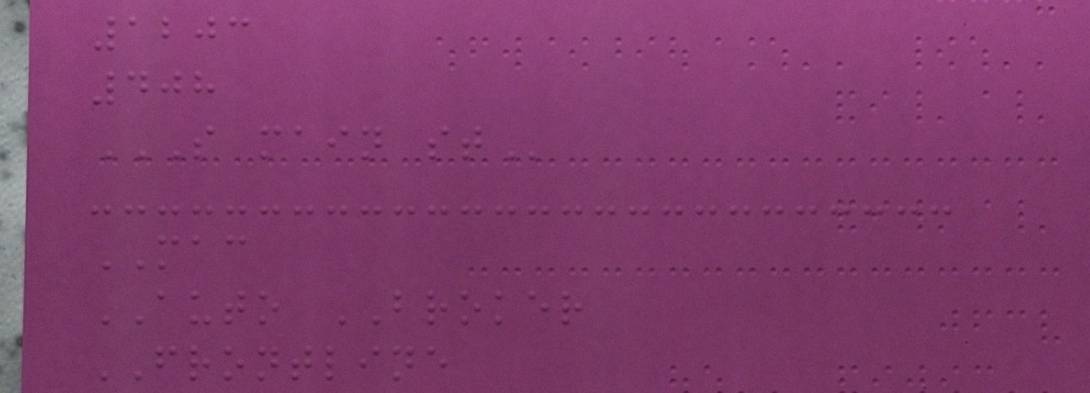1203
408
S MAIN ST
MAC
AUTO BROKER
FRONTLINE
